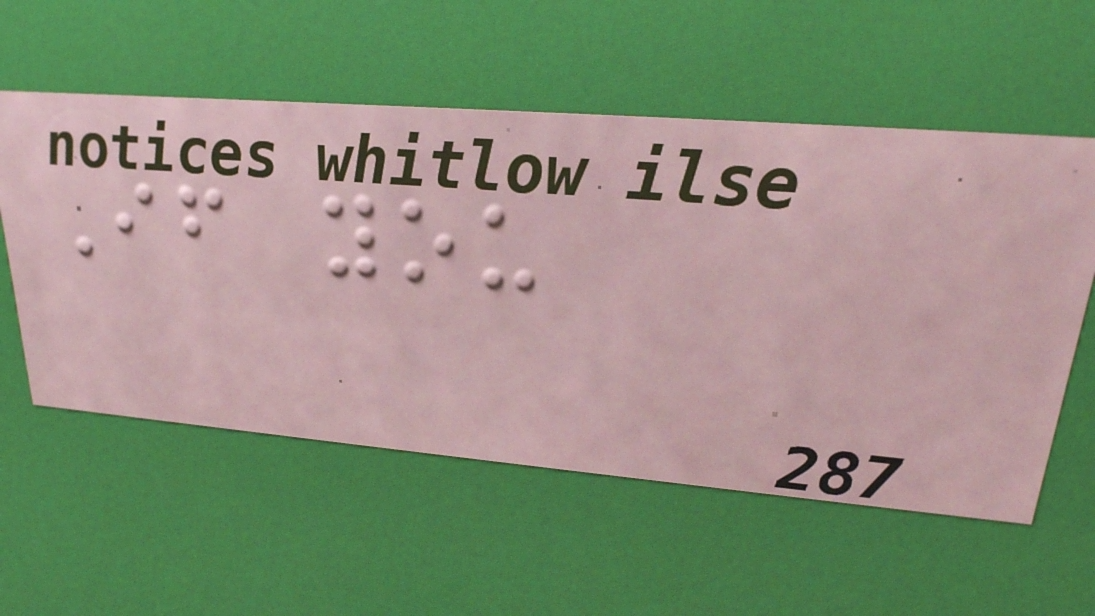If you
